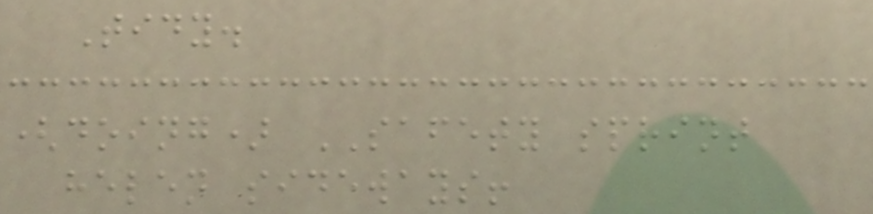Tidy.
(doing) SAFETY sprint
helen sideways!
